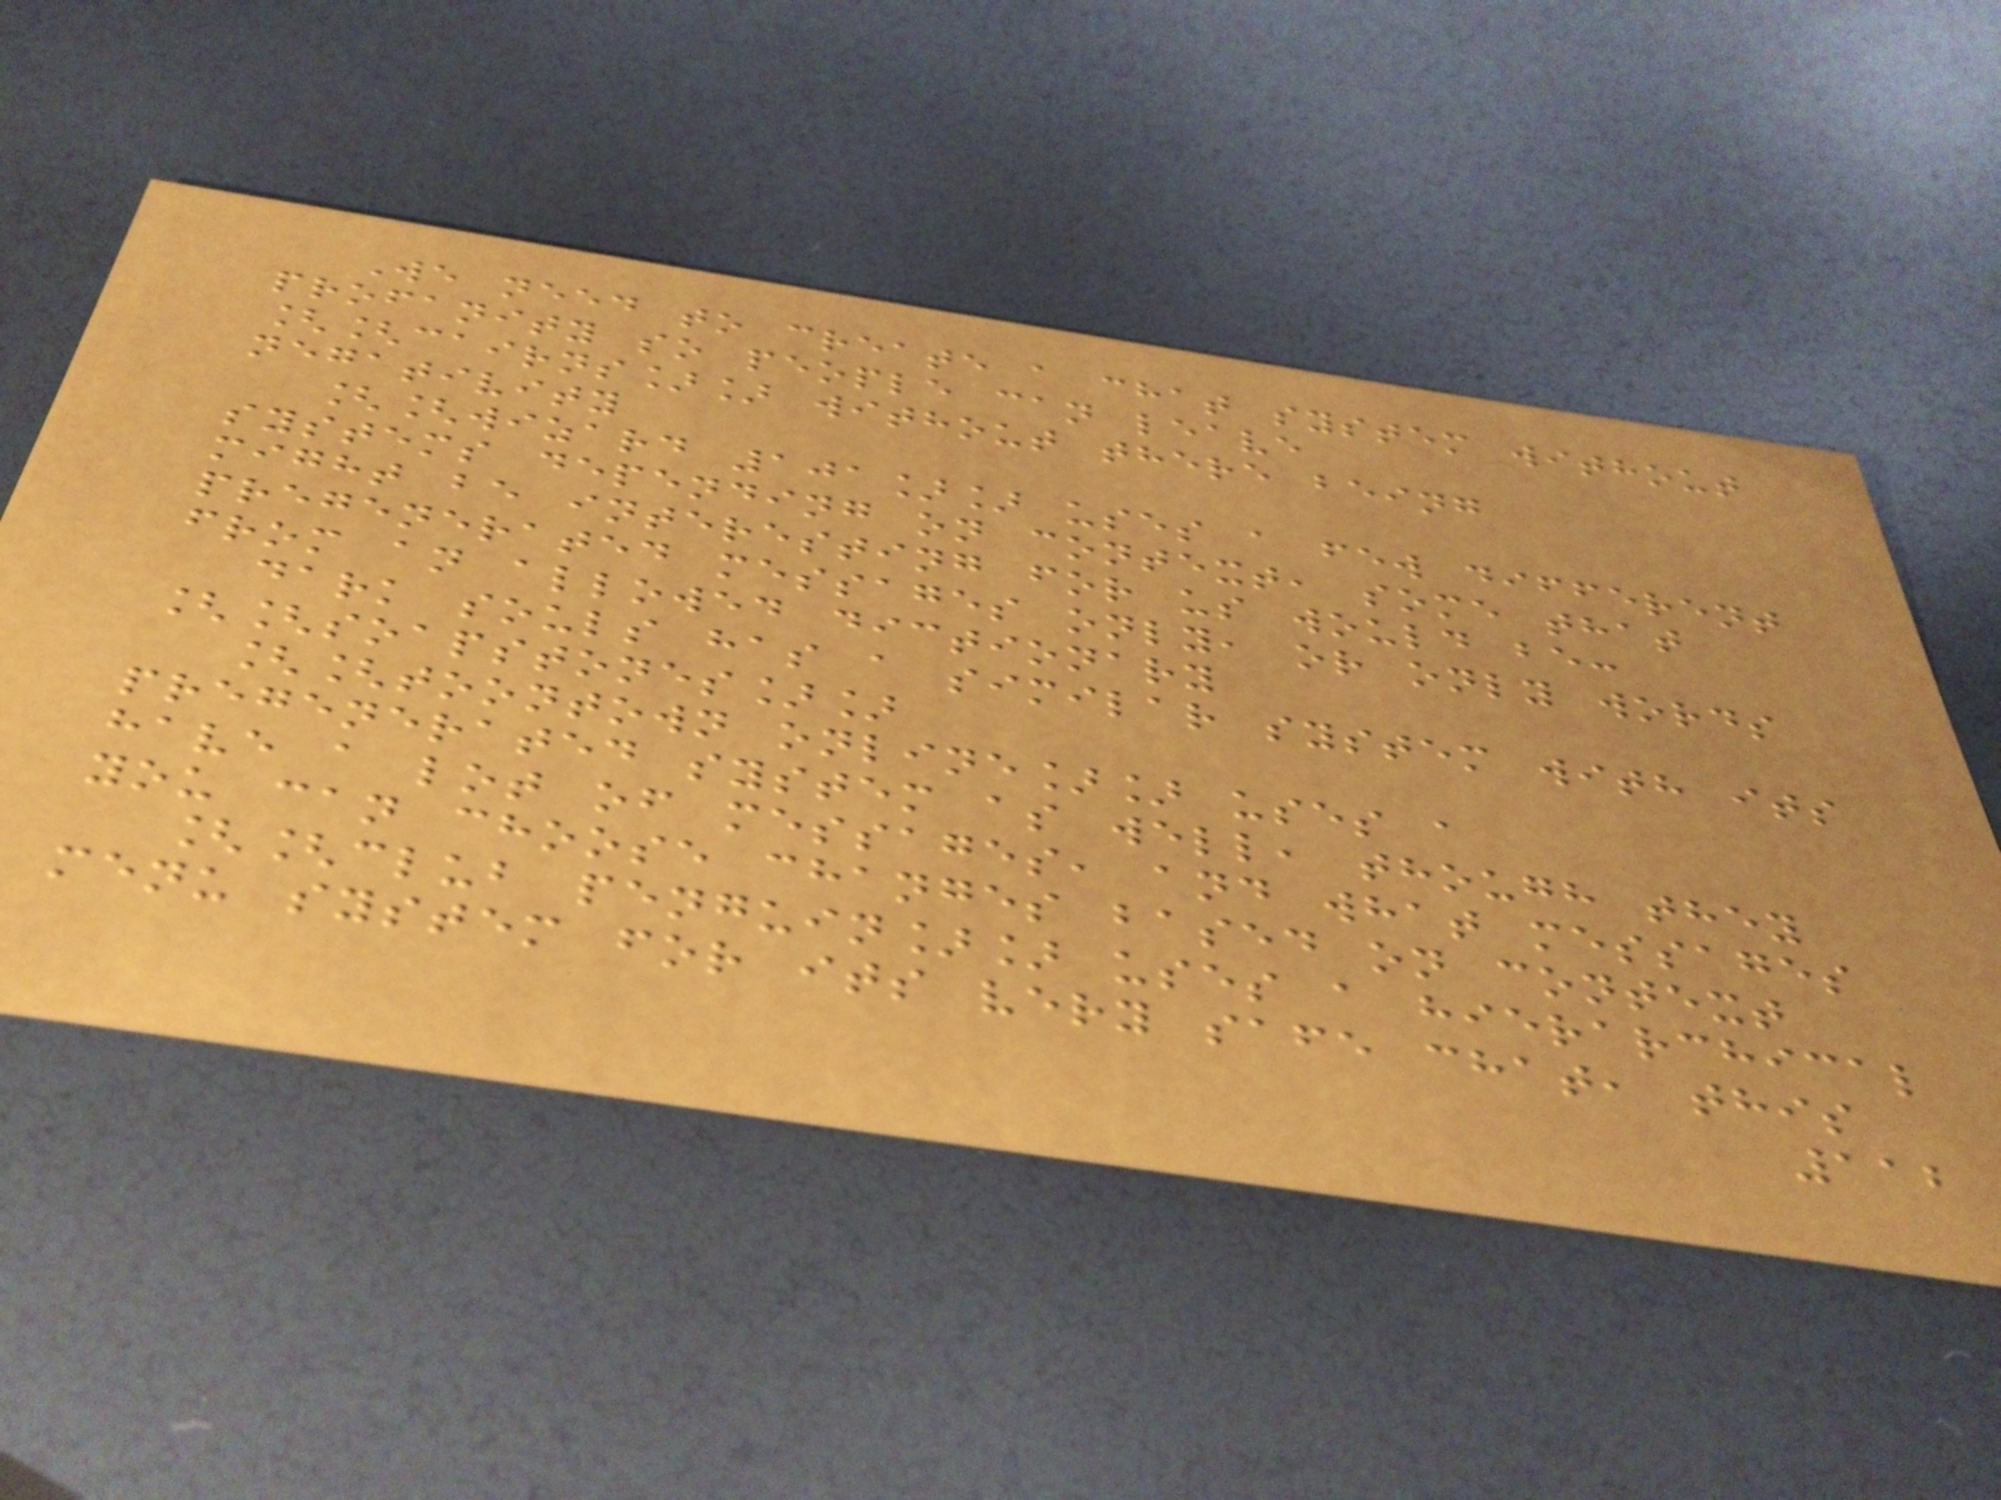We need to create a chat system without
profanity so people can leave
[[cairns]] without there being
negativity
[[wizard 101]] uses a few different
systems depending on context, some that
might be interesting for us would be:
pregenerated messages only, or only words
from an allowed dictionary
dark souls has a similar system with its
[[soapstones]]
[[toontown online]] uses a
pregenerated system as well, though they
have a lot of messages, and what messages
you can choose changes based on context
[[club penguin]] uses a hierarchical
menu system for its very safe chat, this
112
